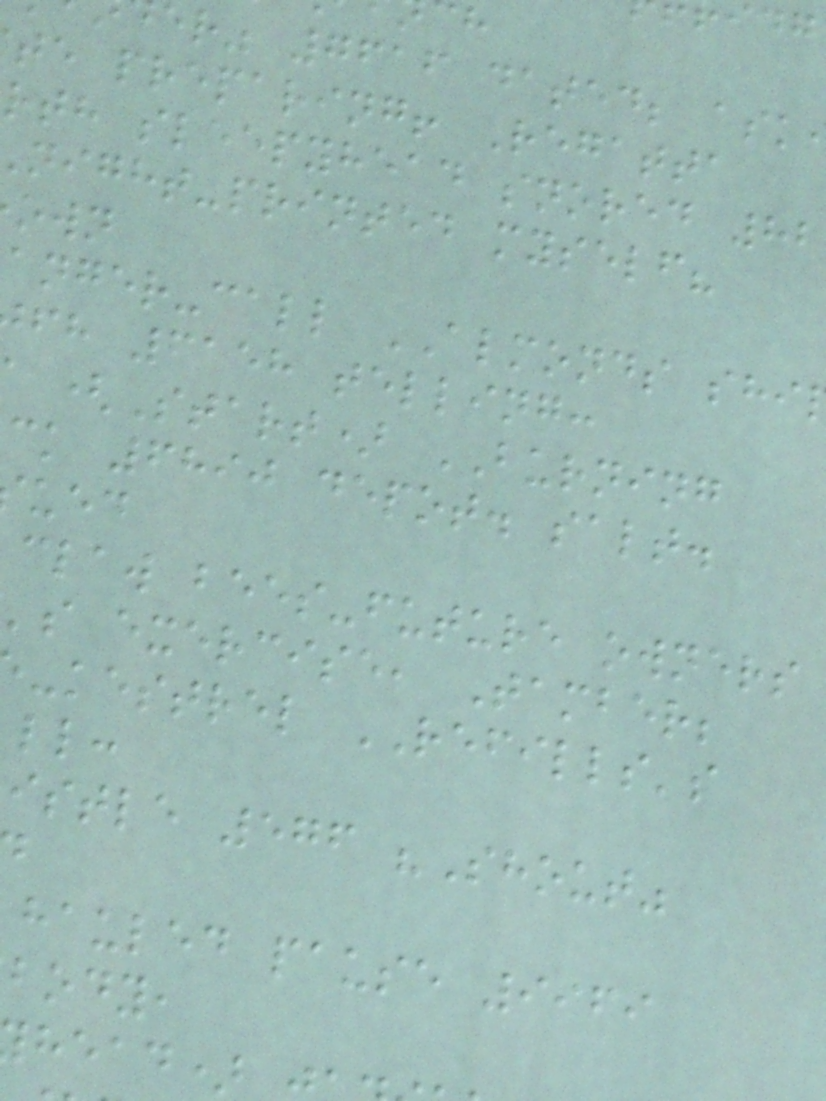er" 7616 dated; ask
te preparing! Regatta
rth sleepyhead snored 82
night-printed myself?
anger-call ALMONDS shi
fh 6158 telling:
(Start) BURNING
ck 6890 depot. salt.
claw bees-future owners
's exercise, Tamber;
-kestrel REFILLS's
istle 576 "Shout"
hauled pause 9969
body,
